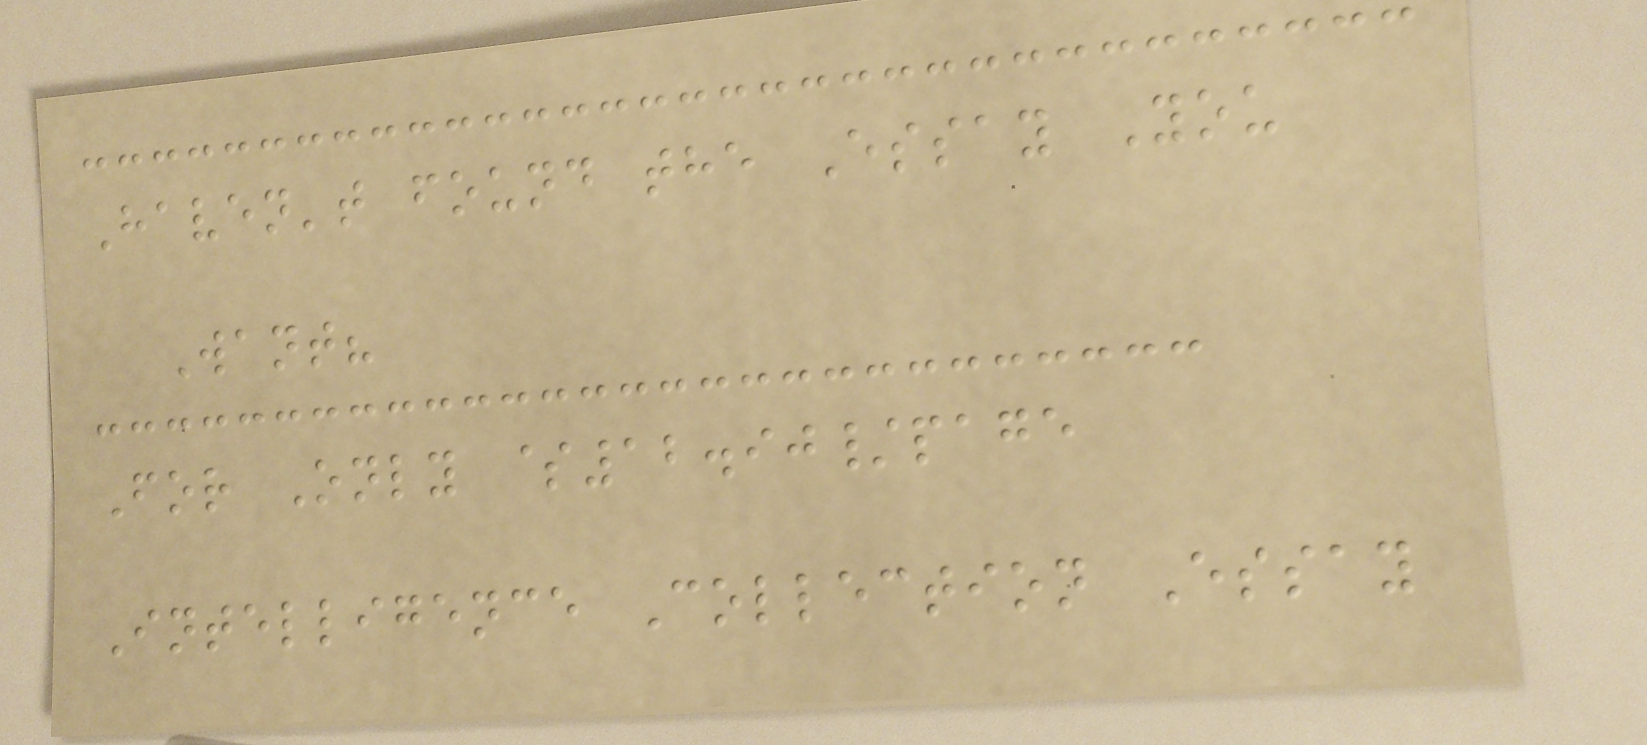Haven't found the Essay You
Want?
For Only $12.90/page
Intelligence Collection Essay
